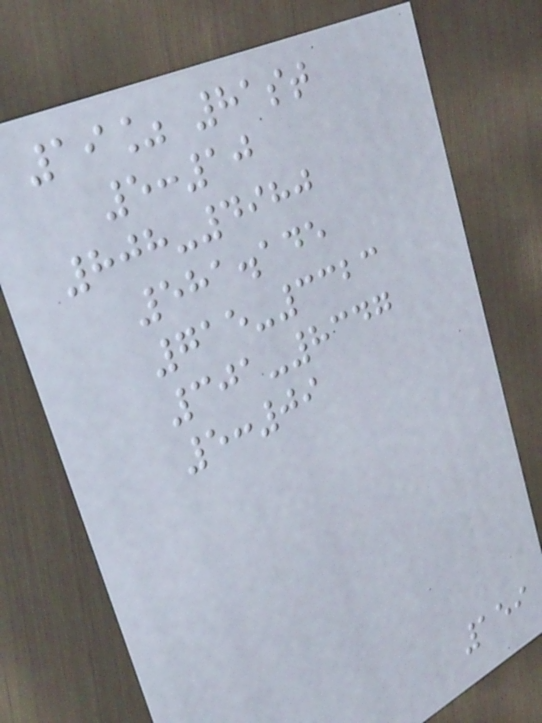19% 81st
5:10
808-4980
581.145
715-3323
301-8347
5:09
159
